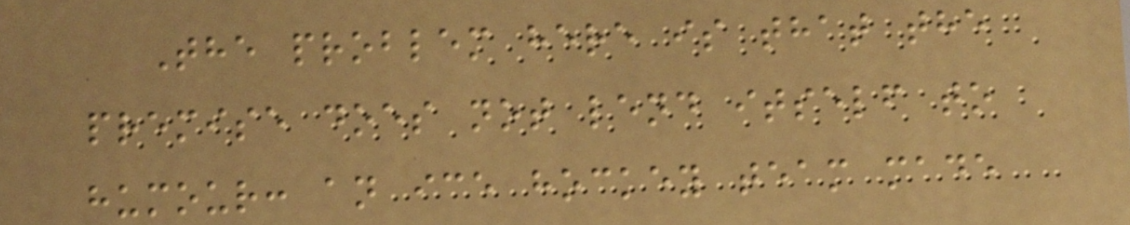The problem here is that the
premise does not lend itself to
humour: an ice hockey team made
